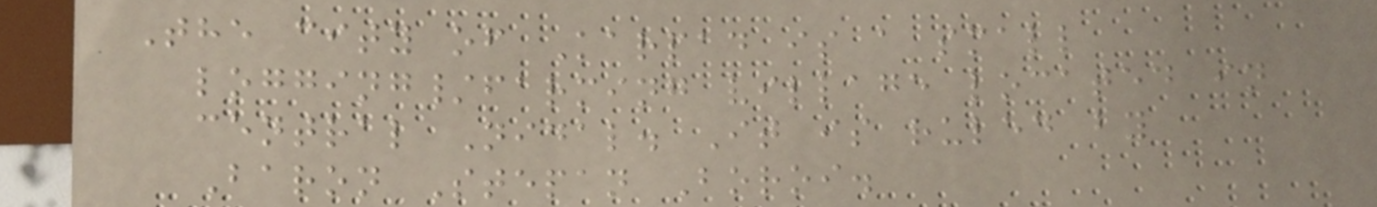The city of Karpad is a small
logging/farming village located in
central Nidal. It is ruled by
Baron Stepan Boroi.
